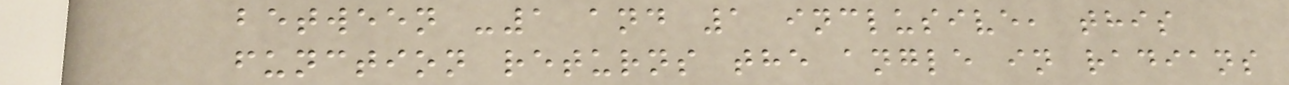between -1 and 1 inclusive, this
function returns the angle in radians
